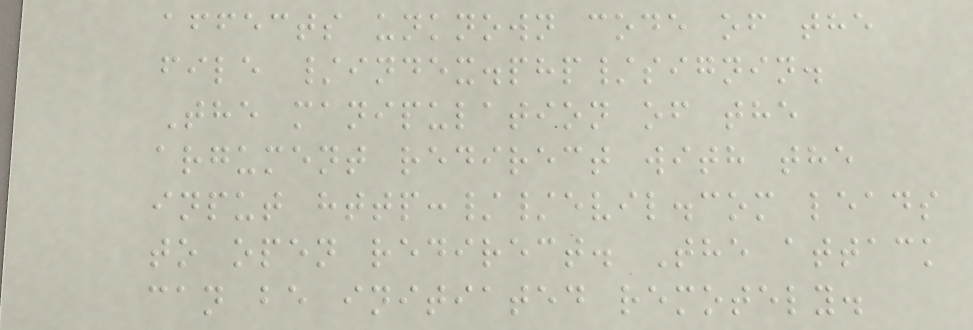affects unknown code of the
file /index.php/signin.
The manipulation of the
argument redirect with the
input http://evil.com leads
to open redirect. The attack
can be initiated remotely.
